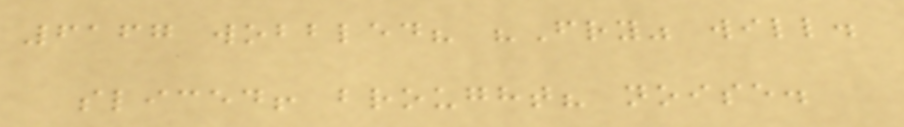6167 wobbled? "Fry" will.
sliced! brought? noise.
